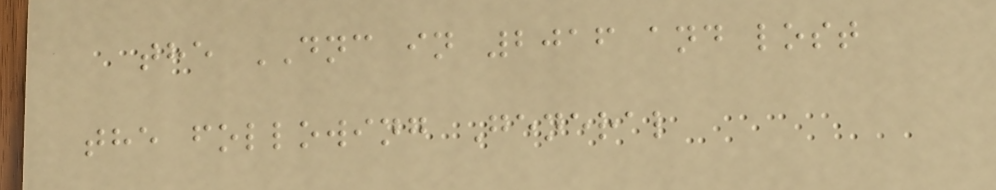the DNC in 2016 and lost
the following General
